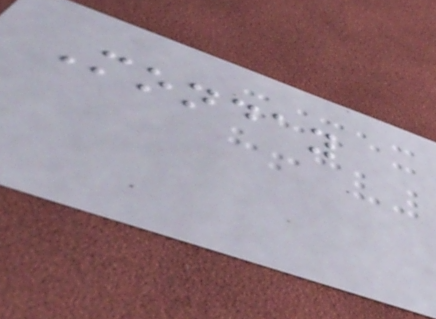Monday
